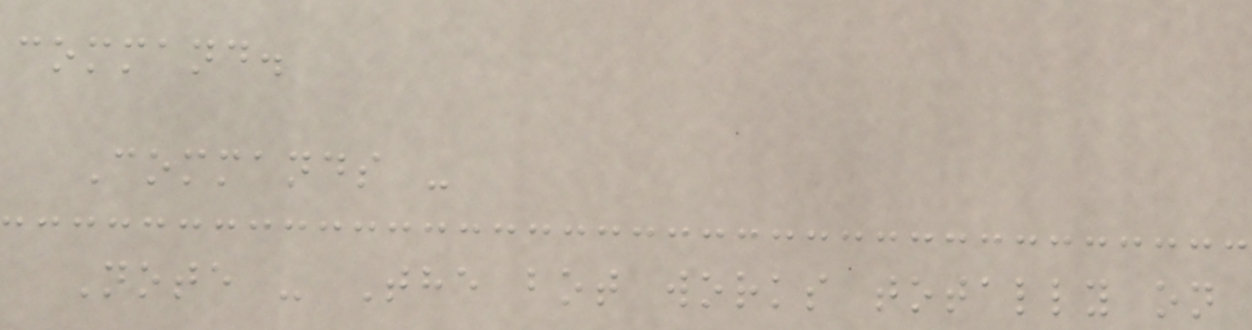command.
Commands -
Note - The bot works totally on
